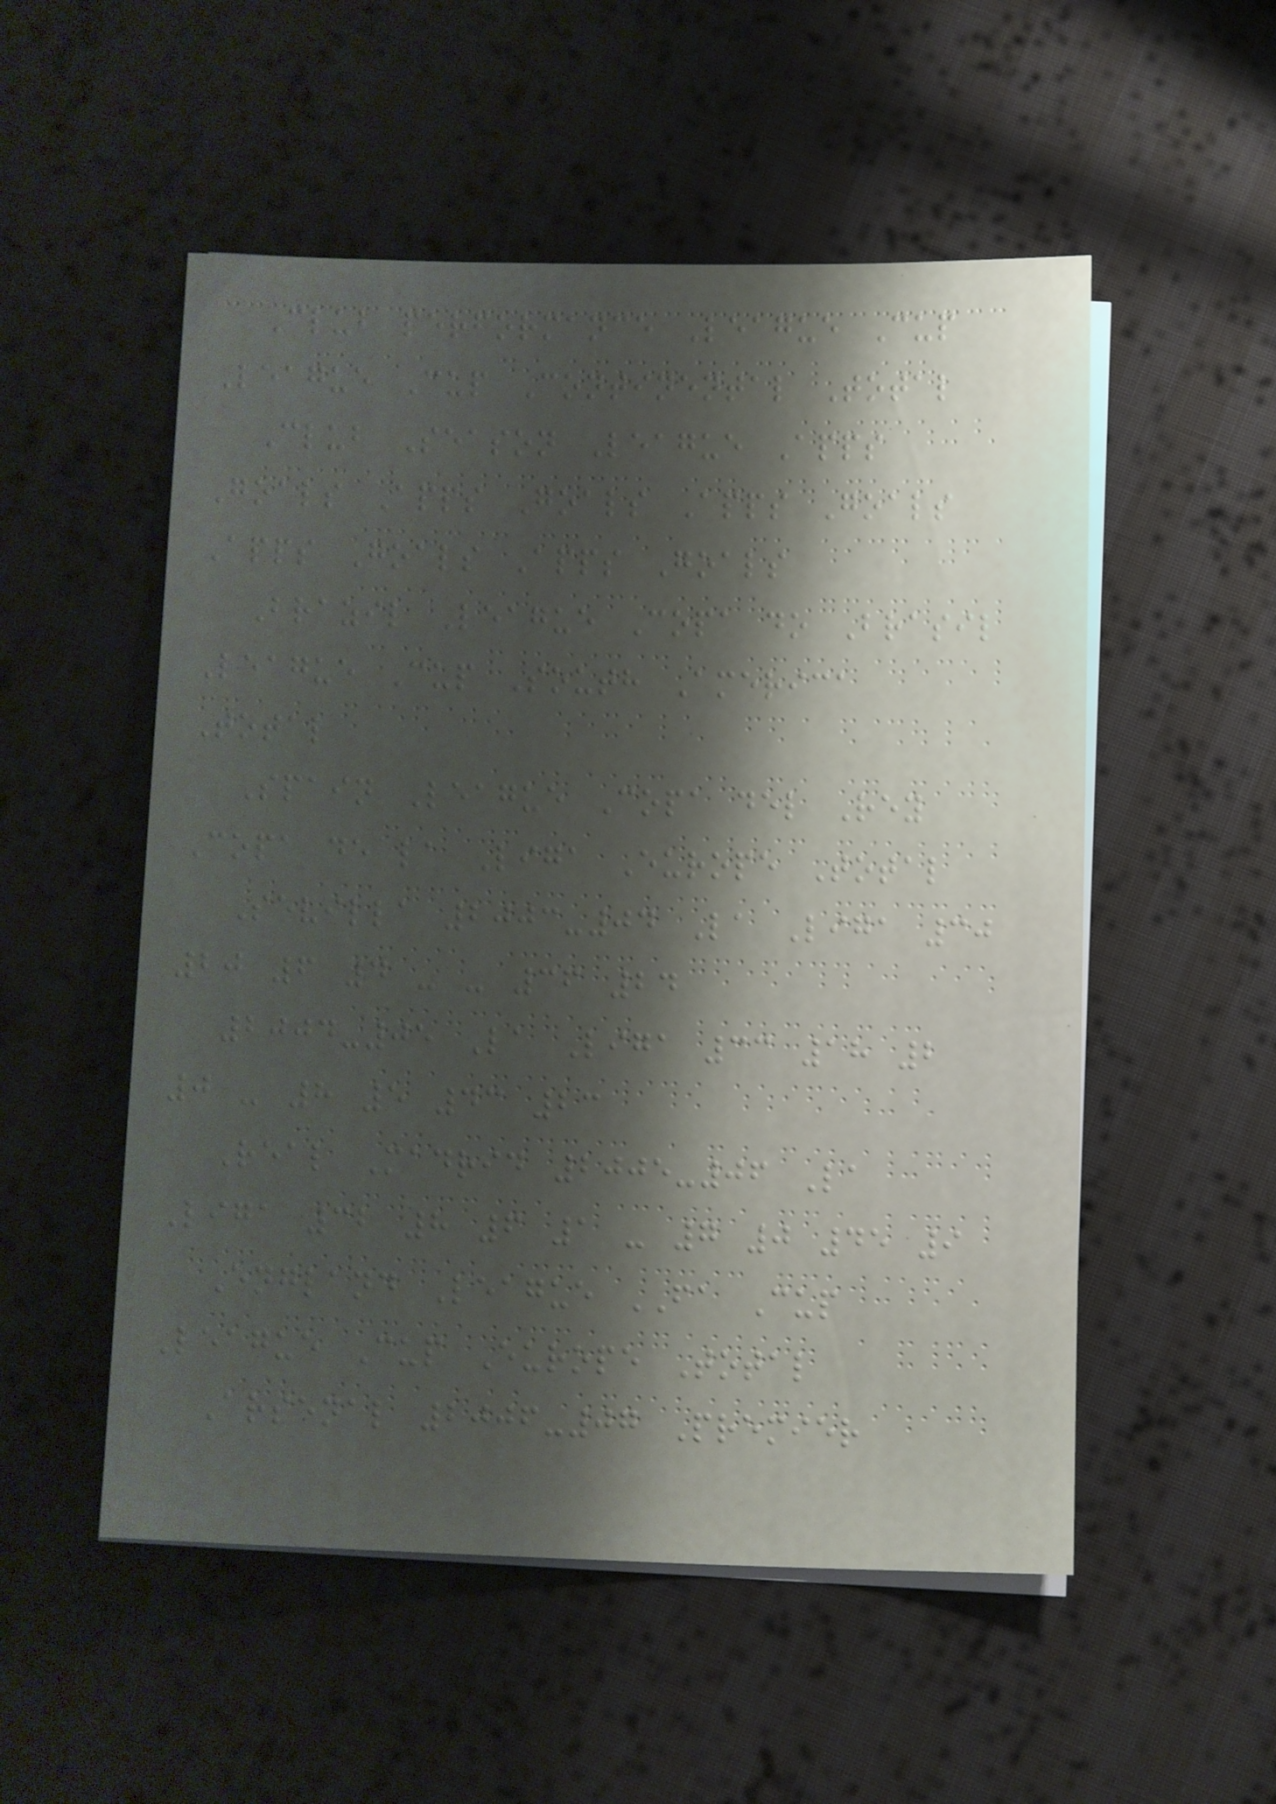Club performance League Cup
League Cup Continental Total
Club Season League Apps
Goals Apps Goals Apps Goals
Apps Goals Apps Goals
Brazil League Copa do Brasil
League Cup South America
Total
Spain League Copa del Rey
Copa de la Liga Europe Total
Sevilla 2003-04 La Liga 30
20 6 4 - - 36 24
2004-05 La Liga 33 18 2
0 - 8 5 43 23
Real Madrid 2005-06 La
Liga 32 8 6 1 - 7 0 45 9
England League FA Cup
League Cup Europe Total
Arsenal 2006-07 Premier
